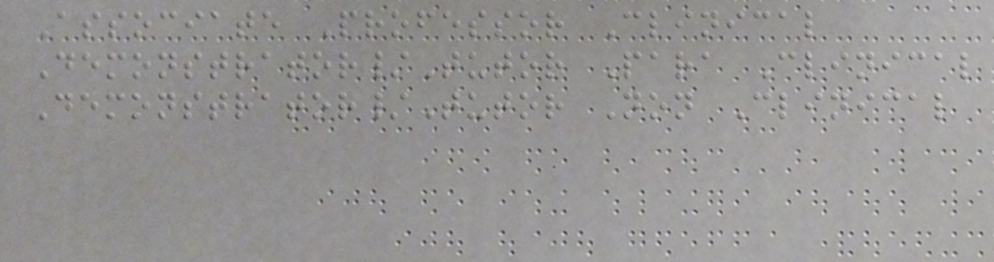Associate Professor Clinical
Demonstrator/Tutor Para Clinical
Demonstrator/Tutor Non Clinical
